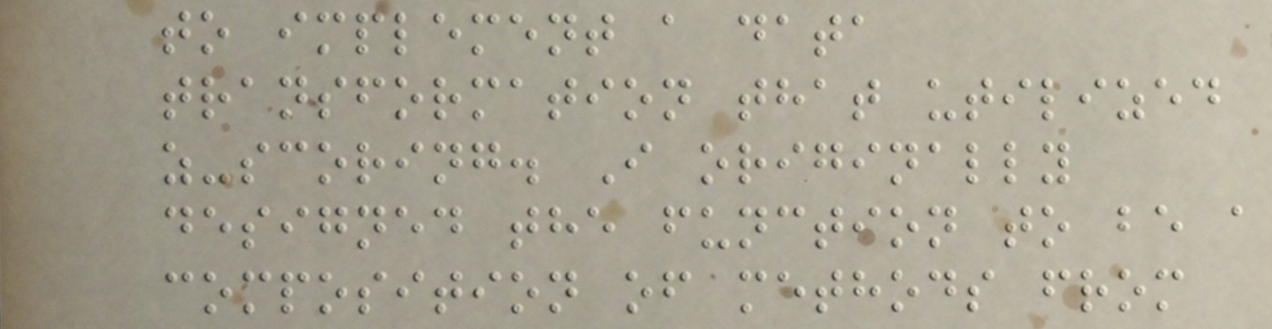to implement a data
transformation that utilized
z-scoring. I originally
designed the function to be a
composition of methods from
